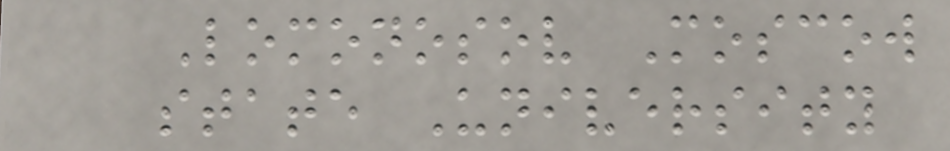Lomonosov Moscow
state University
